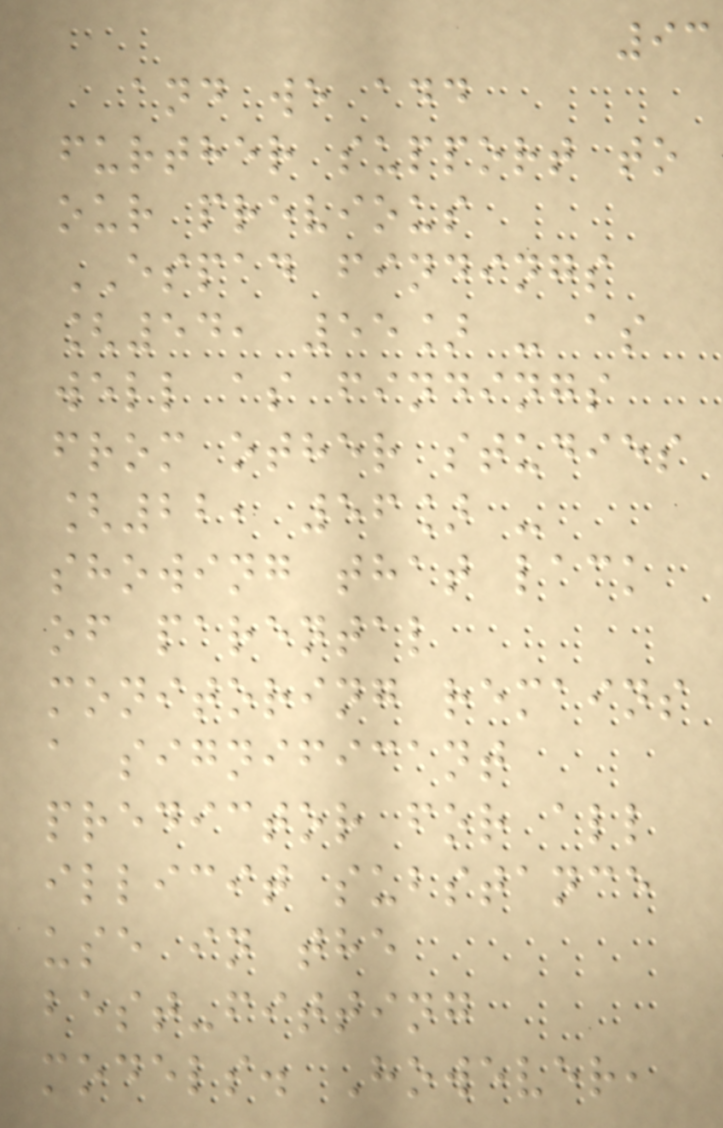93
and we add
further support to
our previous
ESPAD findings
[54, 55] - as
well as findings
from other studies
[22, 56] -
showing that lack
of parental
monitoring remains
a significant
predictor for all
illicit substance
use in the
best-fitting
models. However,
